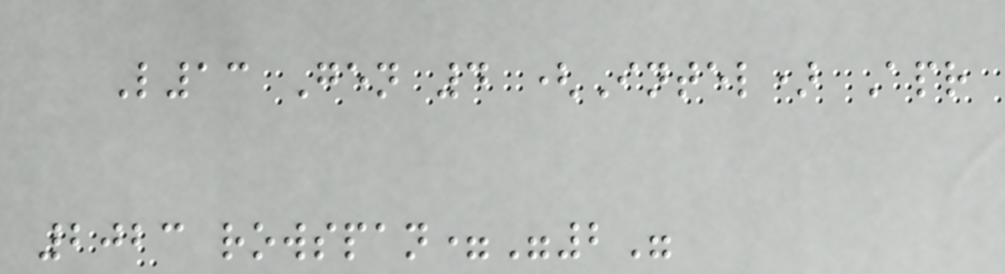L13 Gen 4 (Intel) Apr
2023 rowspan="2"
